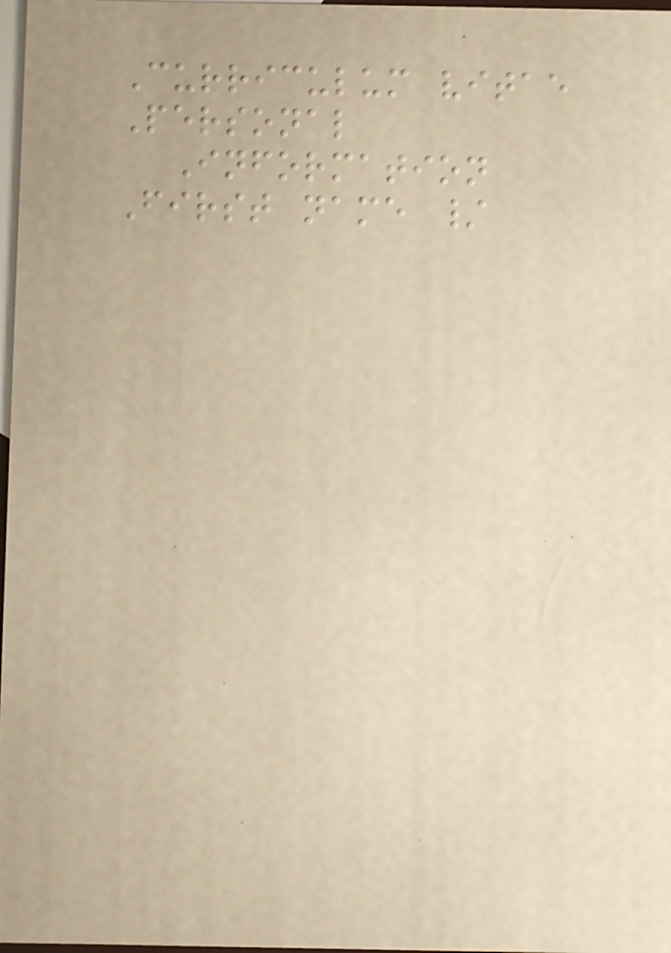Curriculum vitae
Personal
Information
First name /
